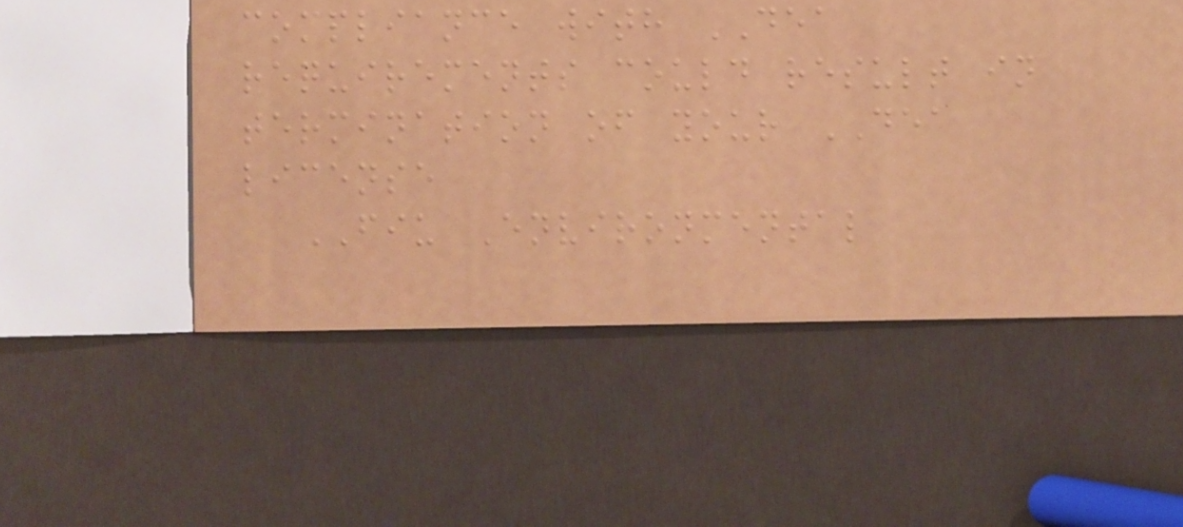compliance with DEA
requirements could result in
termination of your DEA
license
FIU Environmental
